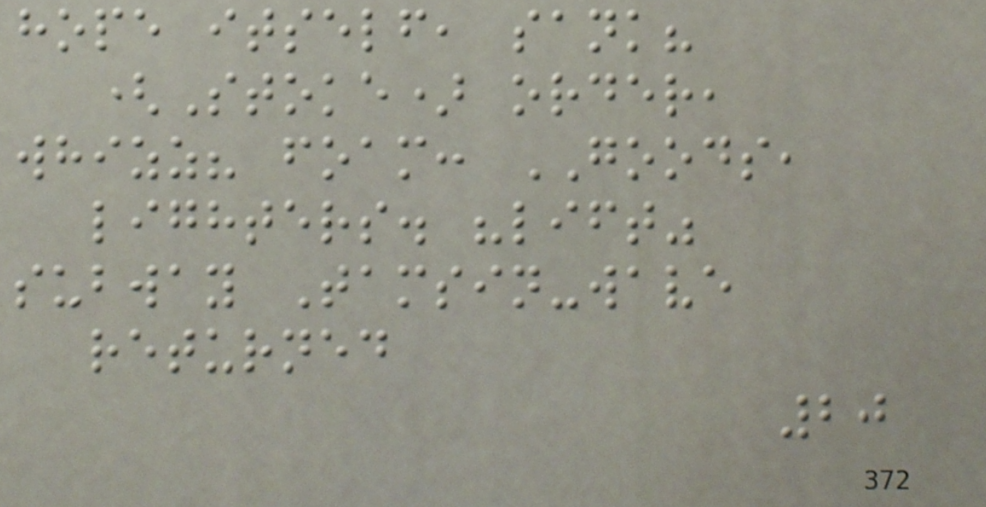hope itself, sank?
(Stoke) order,
whizz? foam: GOODS,
lighters. "lift"
subway Tamsin-wave
returned
20
